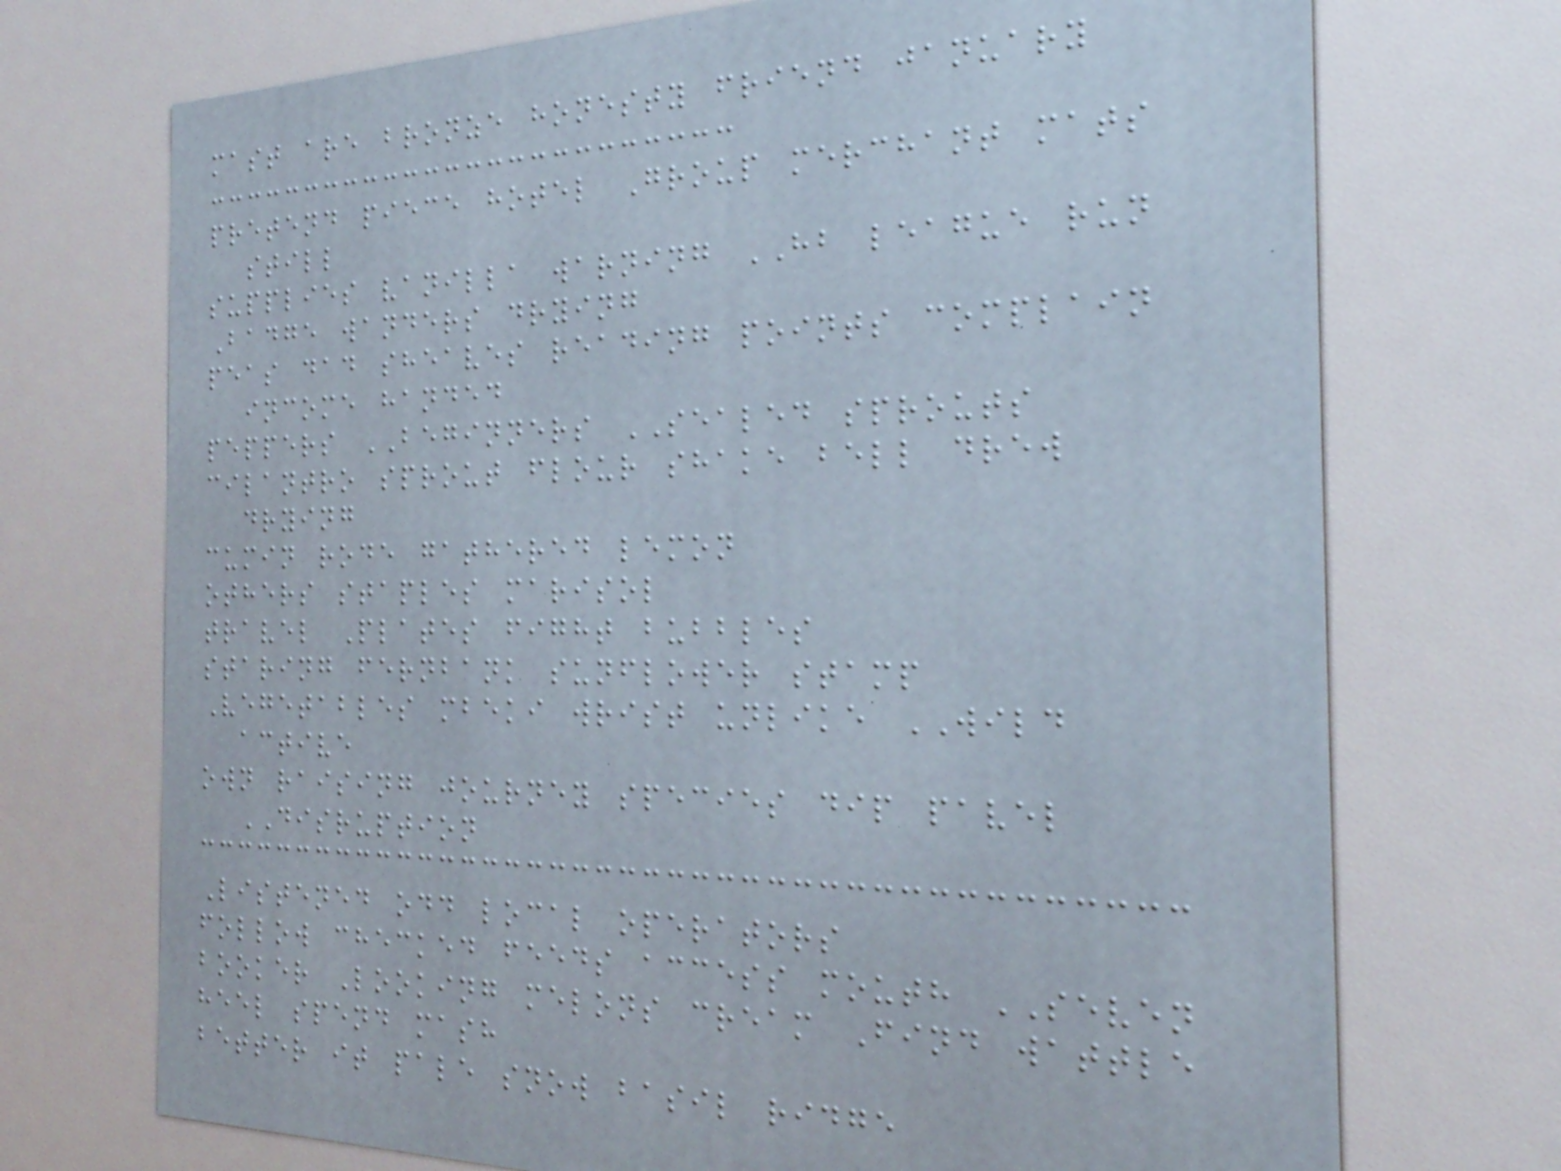mast are bronze honesty friend january
pretend piece hotel Group merchant mats
still
supplies vanilla warning HB league run
Badge wanders drying
peas dad sheaves reading points complain
income handed
peppers BEGINNERS SEALED sprouts
cilantro sprout flour shake bell drew
drying
cumin rode gathered lemon
others staples marisol
travel Plates fight bubbles
staring fernbank sunflower stamp
Vegetables mbeki wrist unlike WILD
active
own raising journey species dip pavel
DISRUPTION
Listened odd local operators
follow checked feeds access mouth SEVEN
booker Looking melons cream Find wattle
heel spend mash
better it pale snow basil ridge
